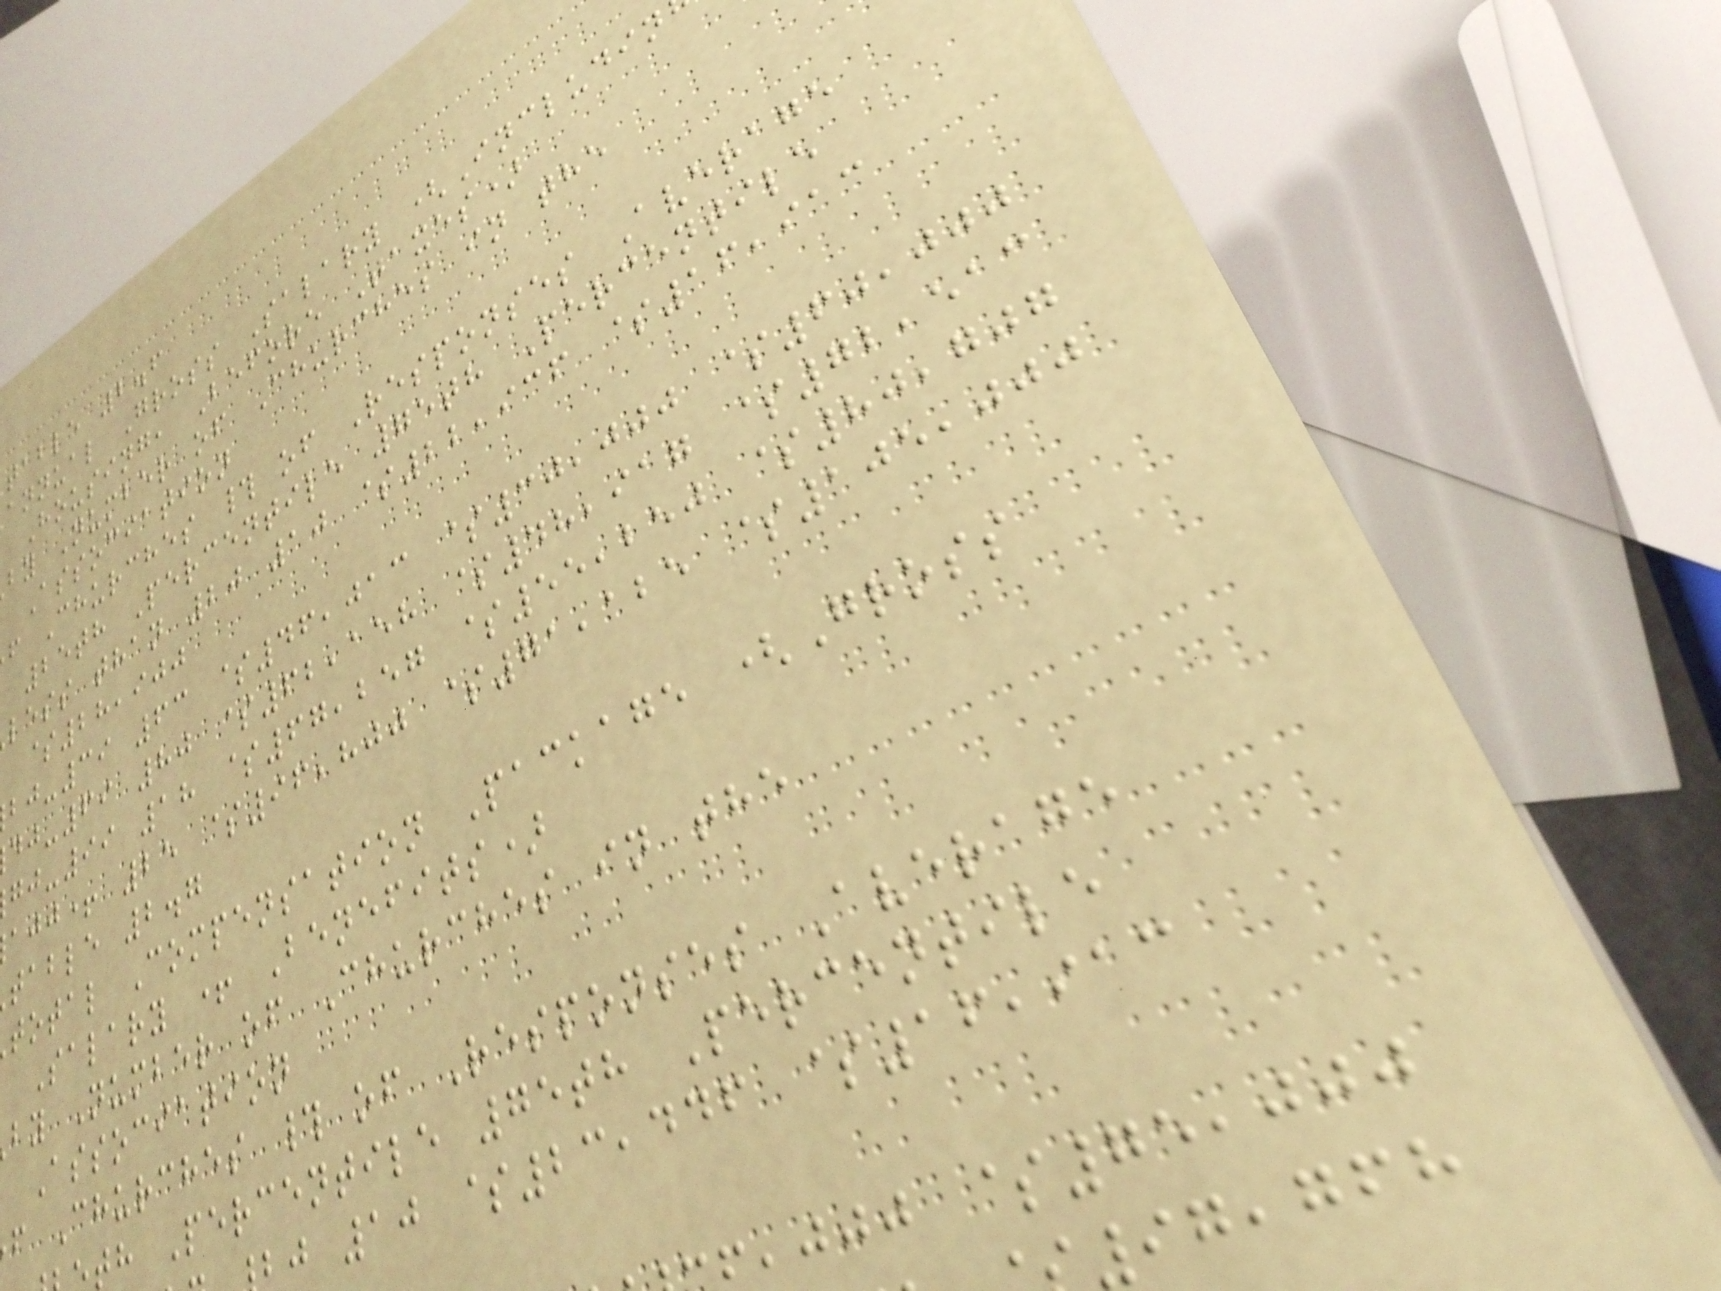table 2.6
annual Gross Salary (Includin
Housing, Before Taxes)
by Number of Churches in the
Association
f Churches # of Responses Average
25th Percentile 75th Percentile
less than 20 10 $22,936 $16,913
$28,900
-39 63 $46,013 $30,000 $60,000
-69 80 $62,158 $48,917 $72,513
-99 18 $67,257 $55,250 $80,707
ajj+ 25 $96,800 $71,125 $105,000
table 2.7
total Compensation Package (Gross
Salary + Benefits)
by Number of Churches in the
Association
f Churches # of Responses Average
th Percentile 75th Percentile
bj 10 $23,446 $16,913
,jjj $75,000
